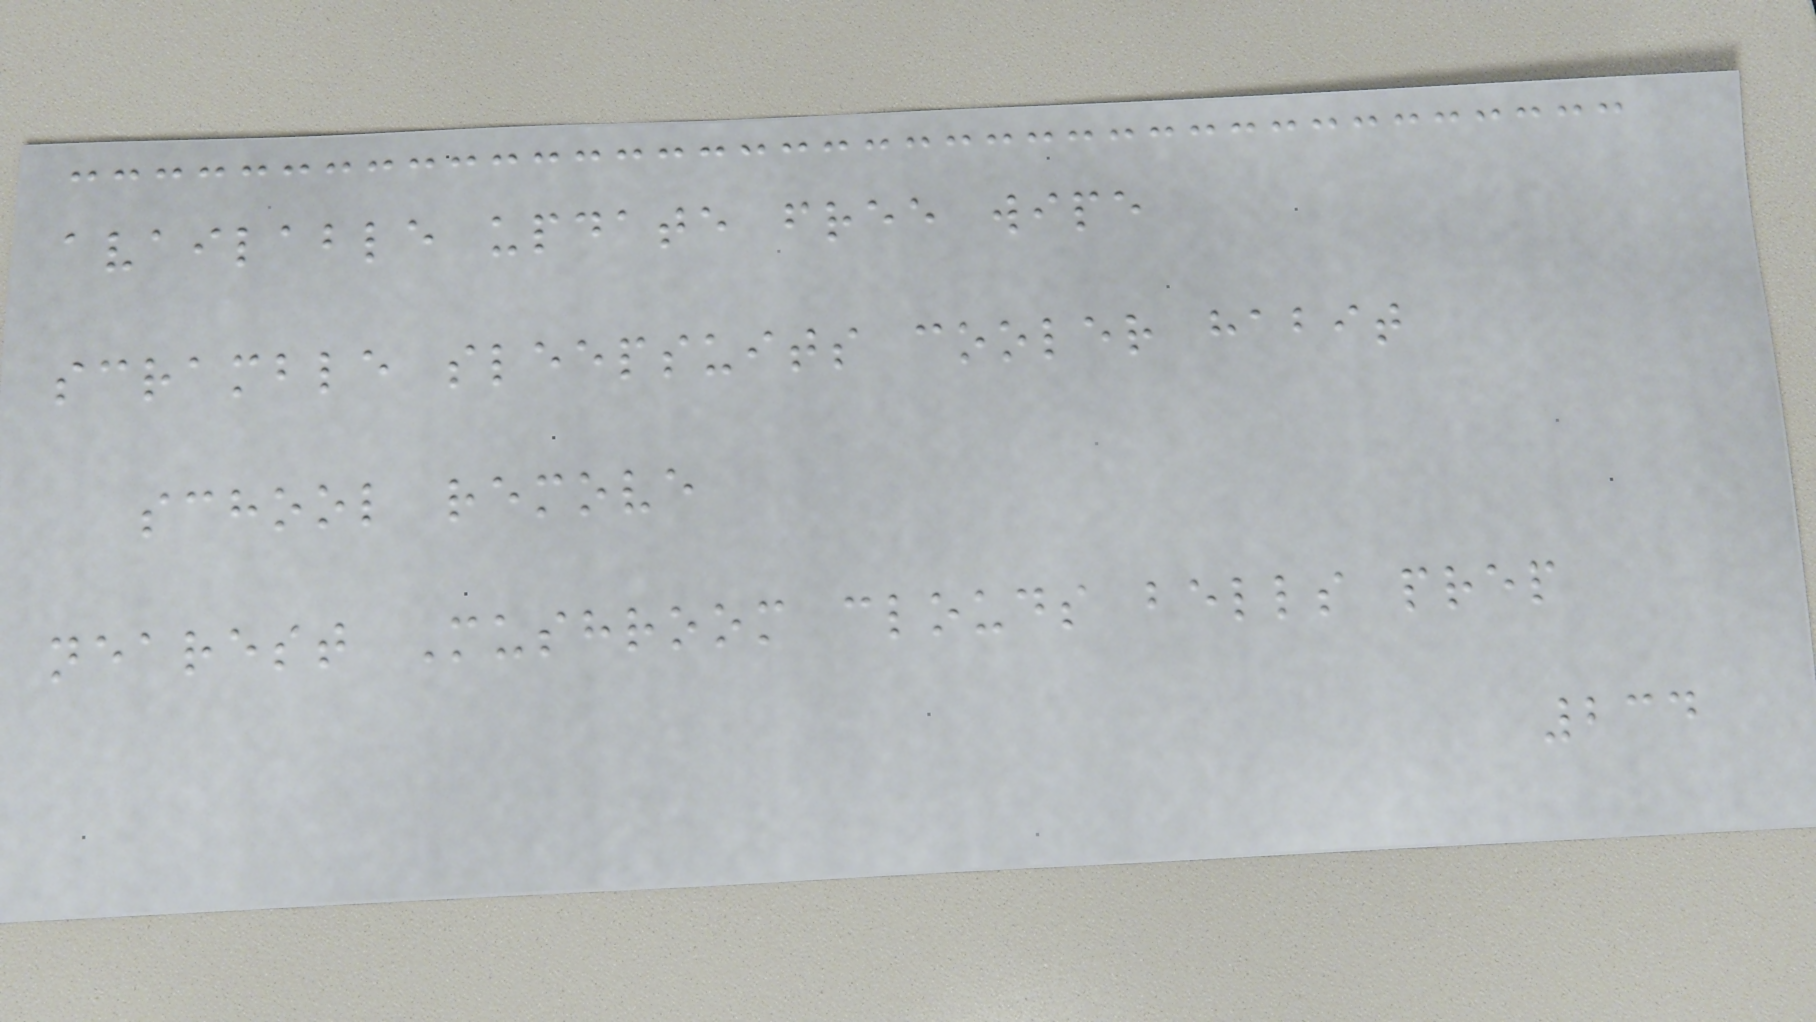available update free wipe
scramble sleepsuits cooler habit
school remove
nearest Mushroom clouds bells prep
234
